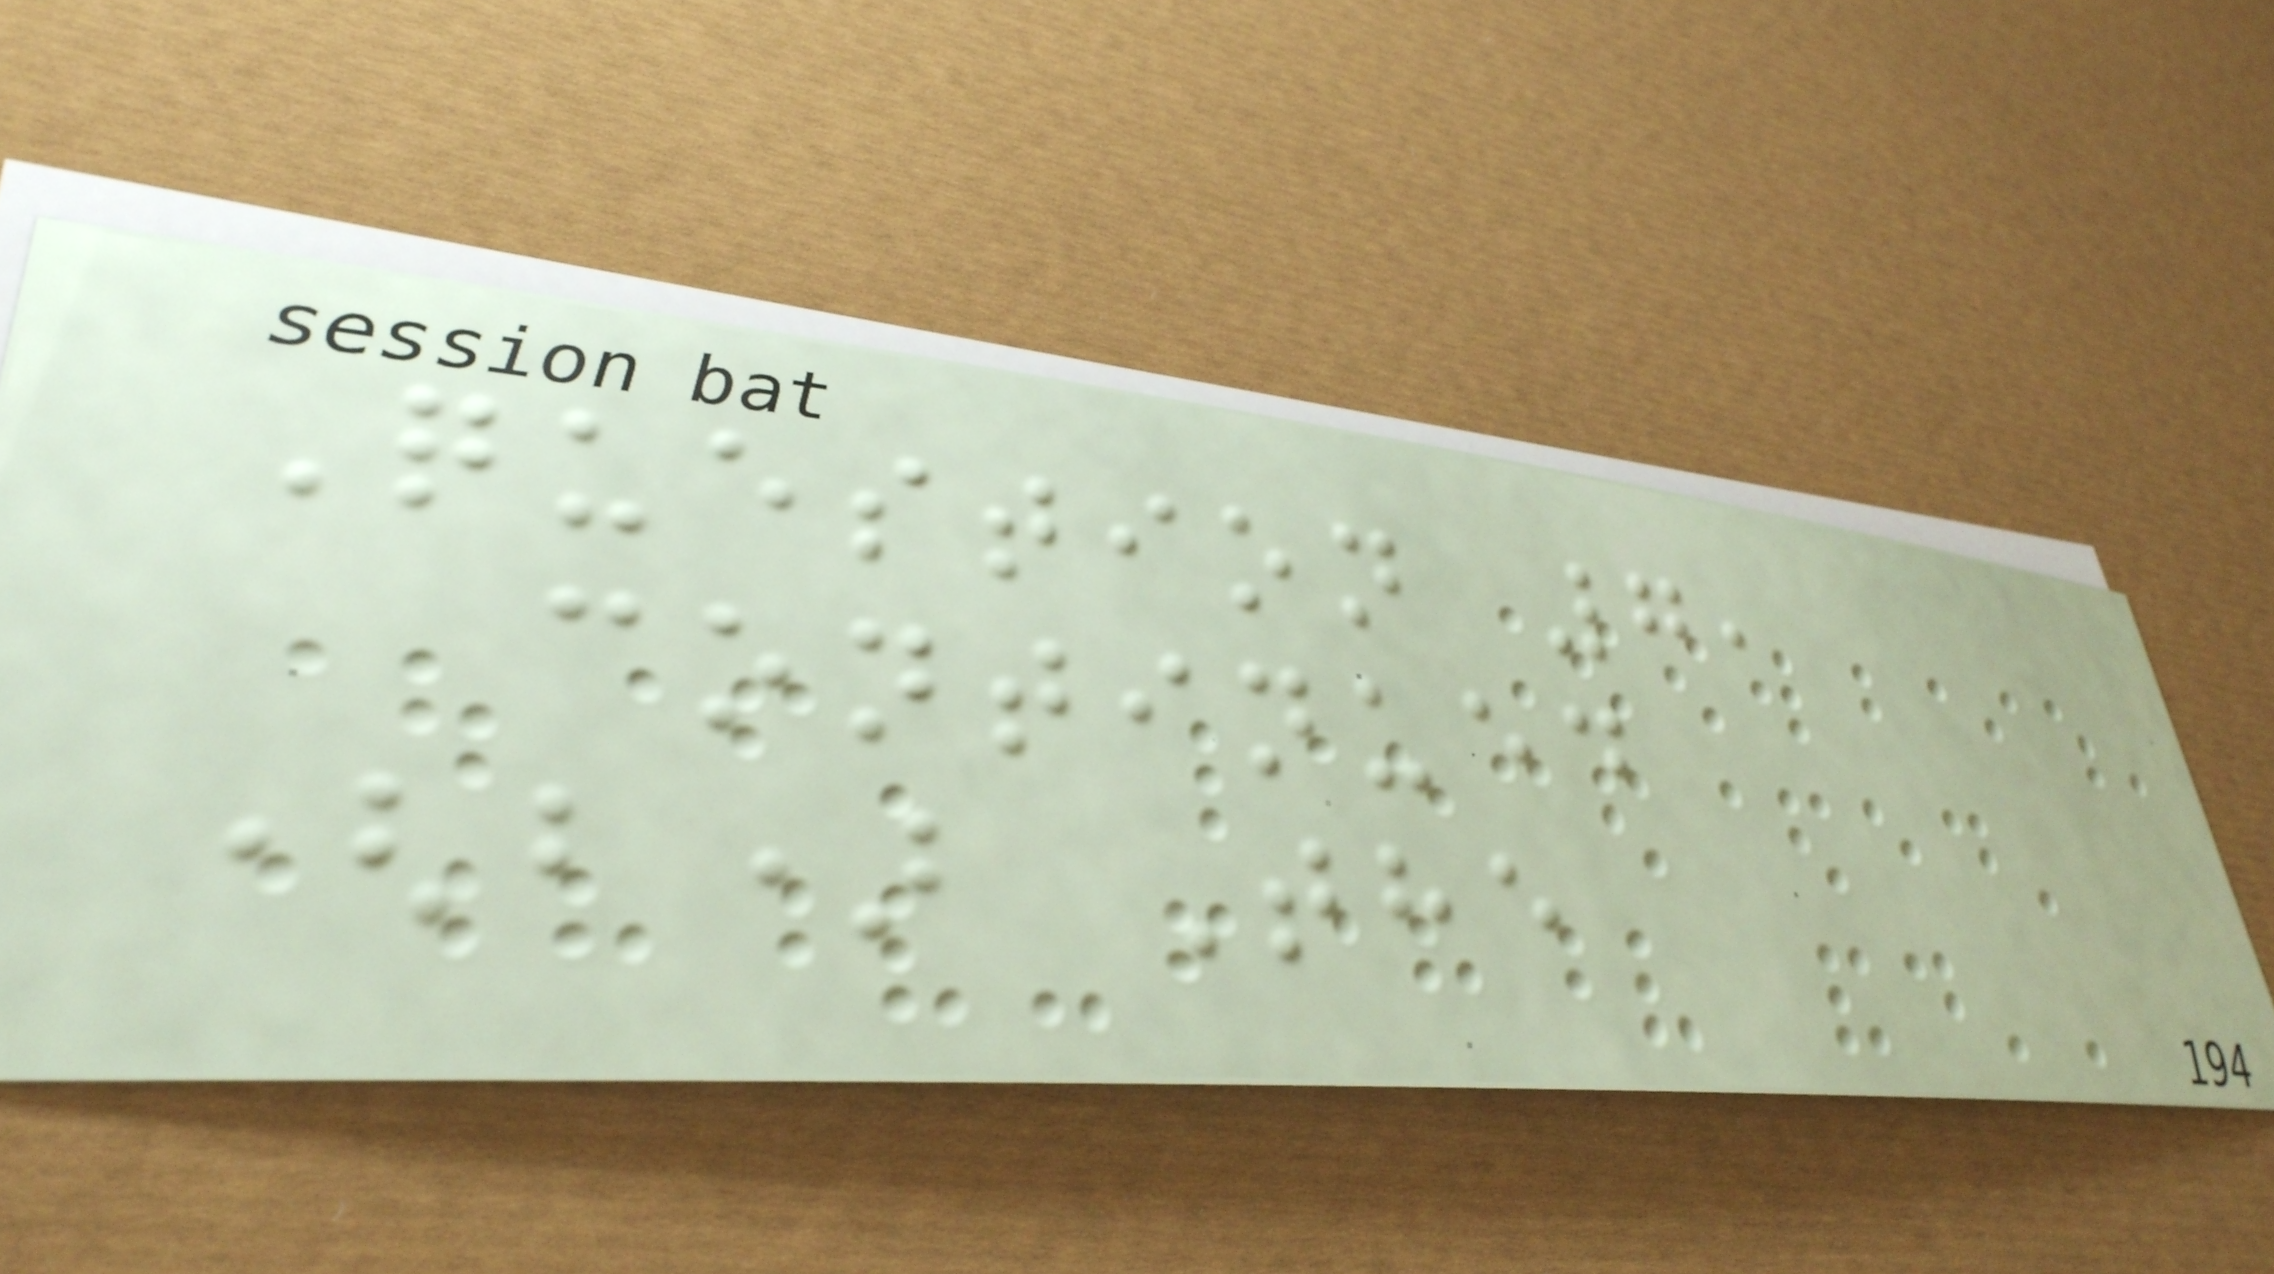Question 7,
continued
(b) The
